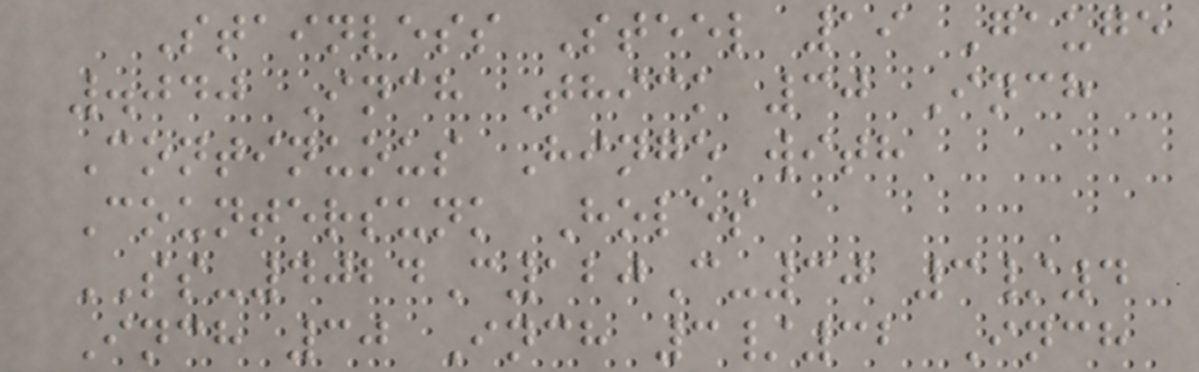Stainless Steel 19 Gauge
.040 Inch Thick 30 Inch
Continuous Hinge with
Countersunk Holes
SS-4024C120C-30 3/4
Inch 30 Inch 3/32 Inch
